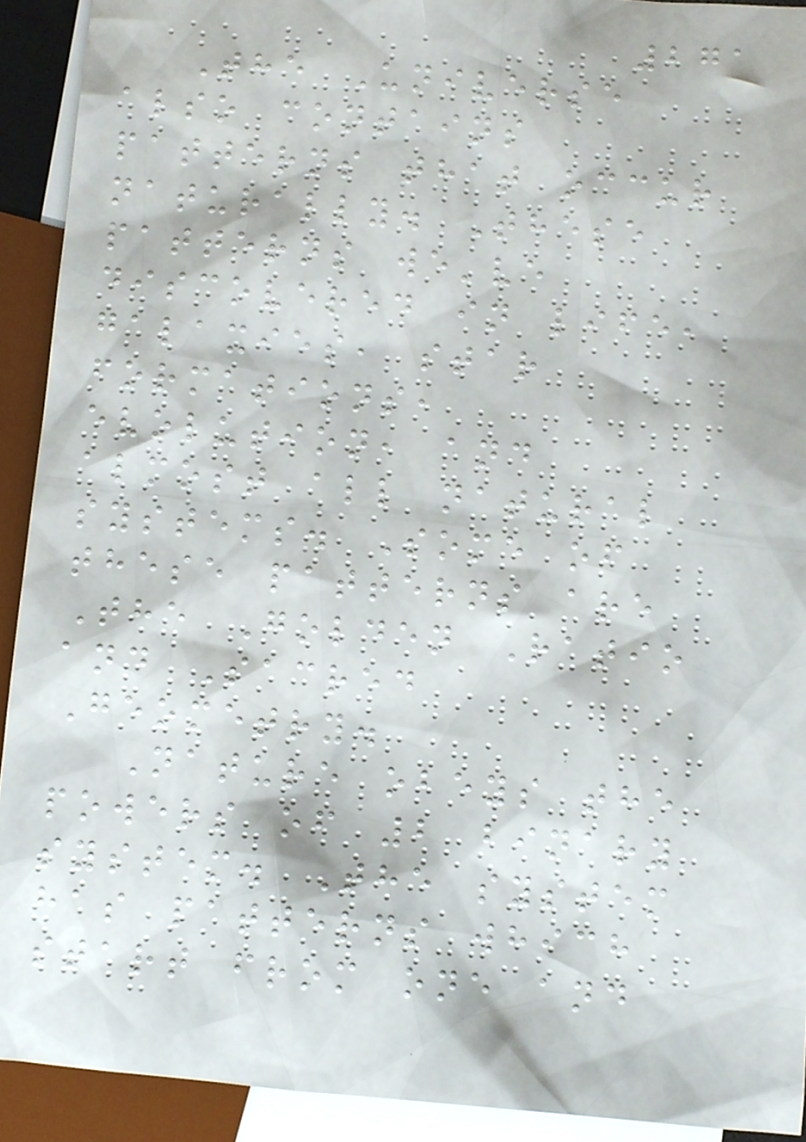271
The Universe
also contains
patterns that occur
naturally. These
patterns we've
discovered in life,
galaxies, star
formations,
evolution, and
almost all natural
systems. Some of
these patterns are
The Golden Ratio
and Sacred
Geometry.
Nature obeys the
powers of 2 binary
system. The system
has patterns which
start from one and
